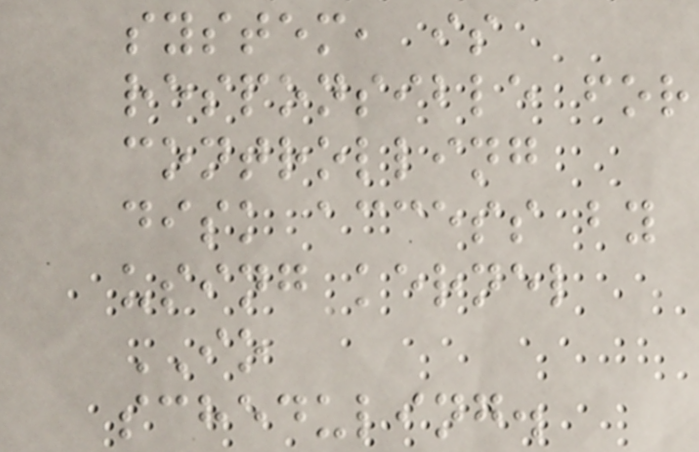system, is
responsible for
controlling
disk access by
using kernel
IO
scheduling.
